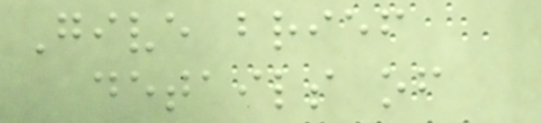Give brief
details of
